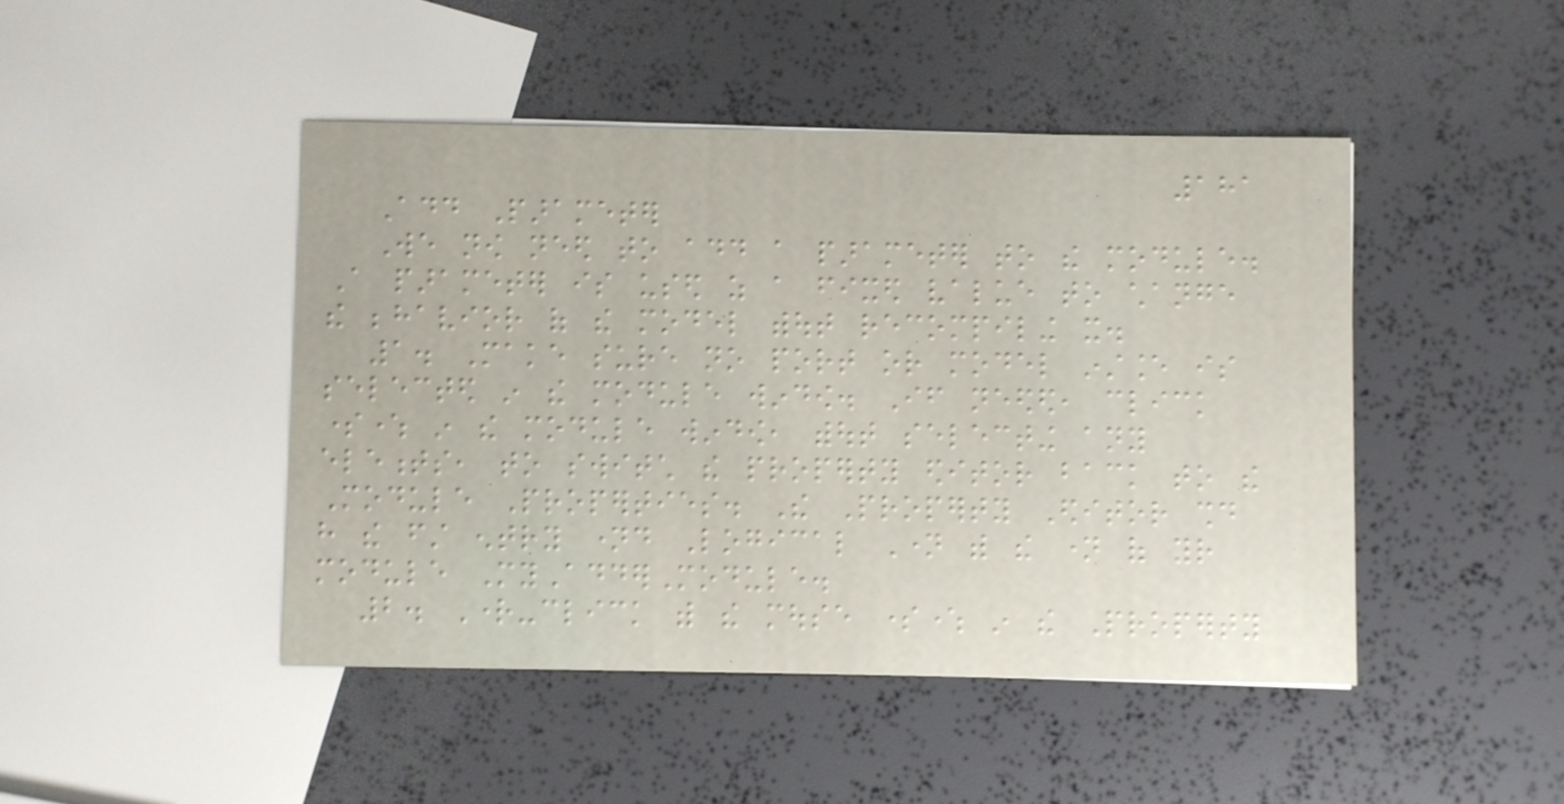181
Add Parameter
We now need to add a parameter to the module.
A parameter is used as a fixed value to change
the behavior of the model without recompiling it.
1. Make sure no port or model instance is
selected in the module window. If needed, click
somewhere in the module window, without selecting any
elements, to switch the property editor back to the
Module Properties. The Property Editor should
have the first entry named Logical Name with the name of your
module MyAdderModule.
2. Right-click with the mouse somewhere in the Property
